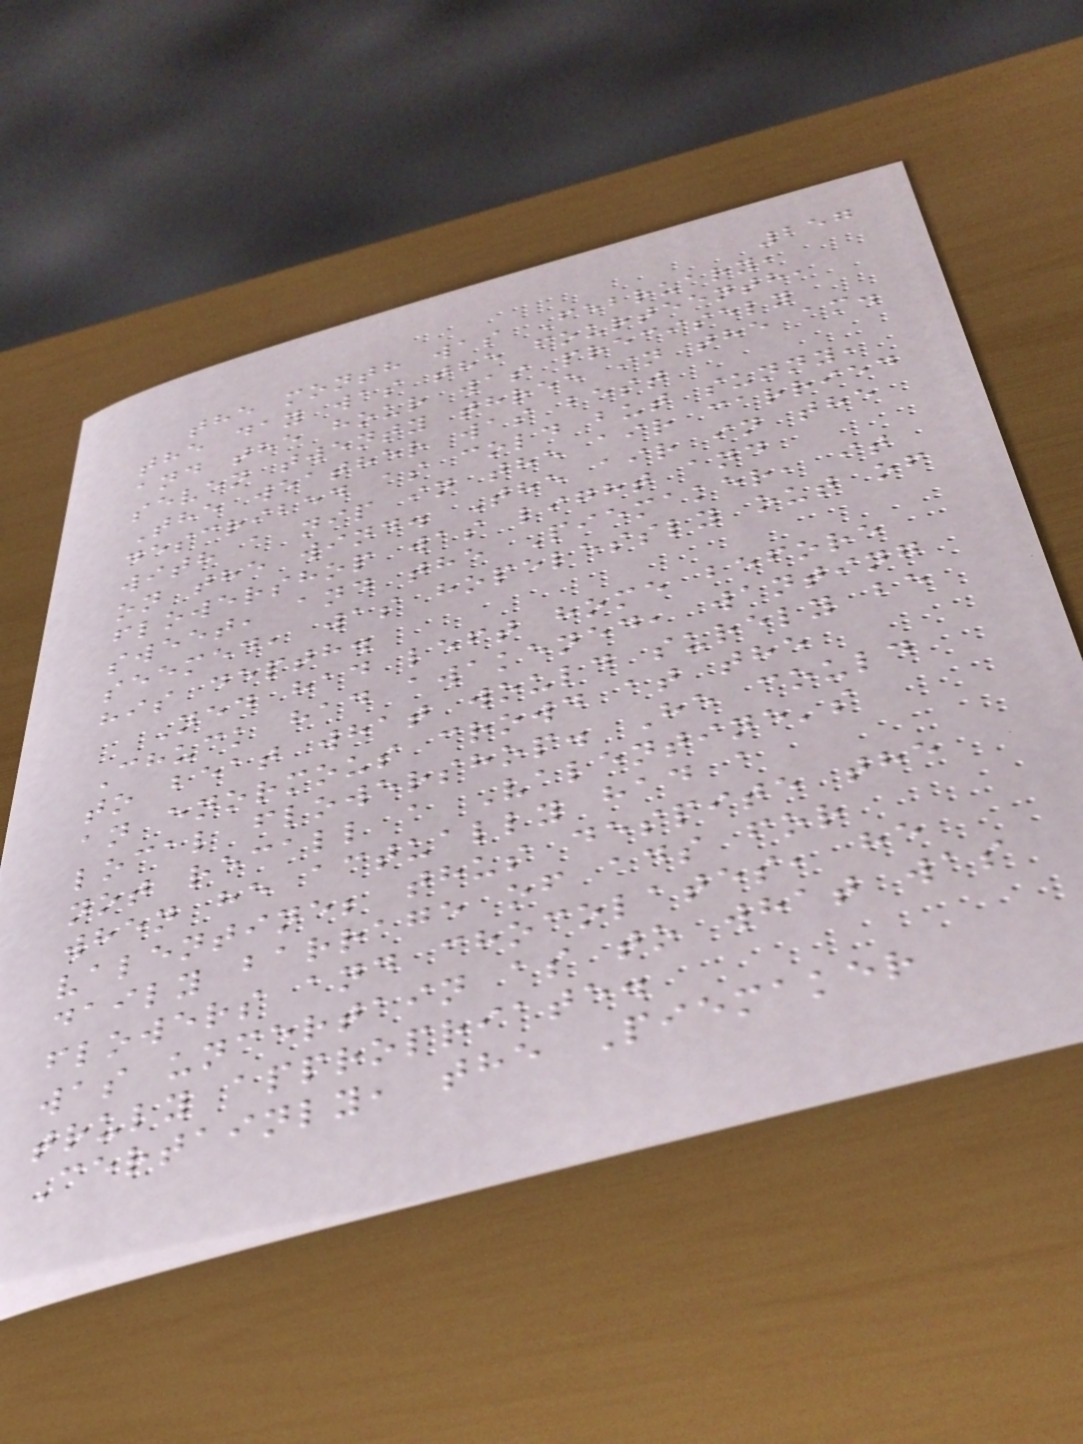257
the month was February,
the day was the fourteenth,
and the hour was precisely
seven twenty three in the am.
The weather was best
described as cold but sunny,
with a nip in the air carried
on the wind. The air in the
flowershop was light and
sweet, and the Piemaker, it
seemed, was hopelessly out of
his depth.
Ned had left home before
Chuck had awakened, wanting
to beat what would surely be
an enormous crowd at the
local flowershop. He could
not recall a Valentine's
when he actually had a
valentine; thus despite the
daily barrage of ads for
flowers and chocolates, he
was uncertain as to what was
truly appropriate.
Certainly, the Piemaker
